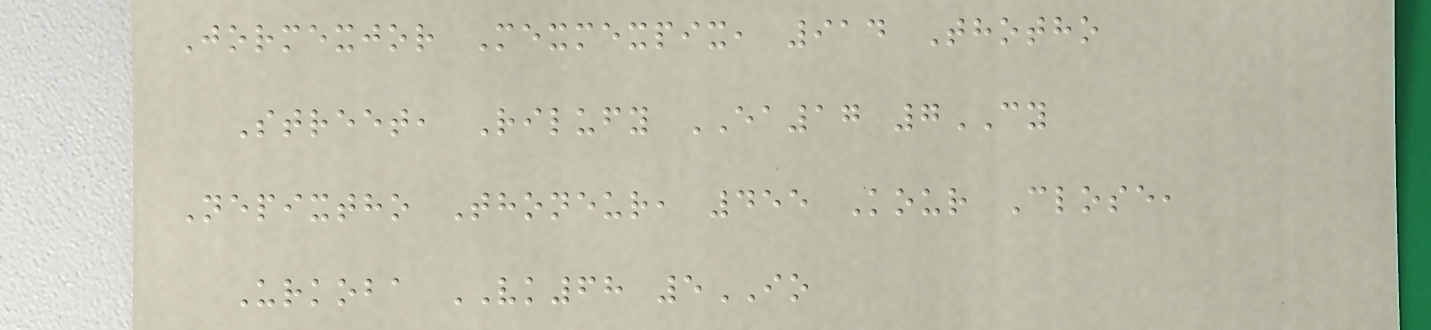Jormexjor Mexmexpix, 914 Thotho
Street, Rilufy EA17 7CY
Nepixtho Thoneur, 455 Kour Close,
Urkoba VK68 5IO
